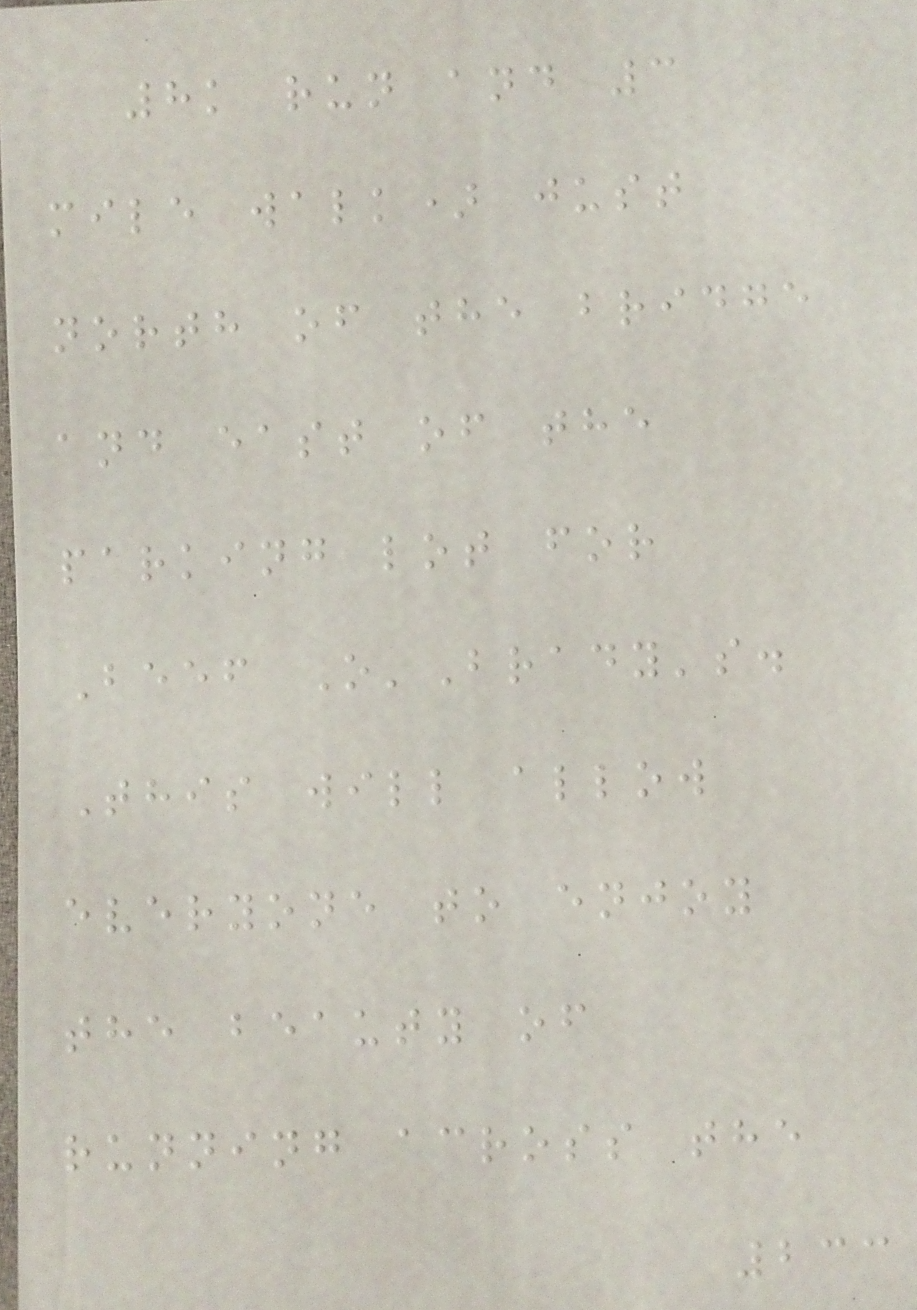8k run and 3
mile walk) just
north of the bridge
and east of the
parking lot for
Beef O'Brady's.
This will allow
everyone to enjoy
the beauty of
running across the
233
